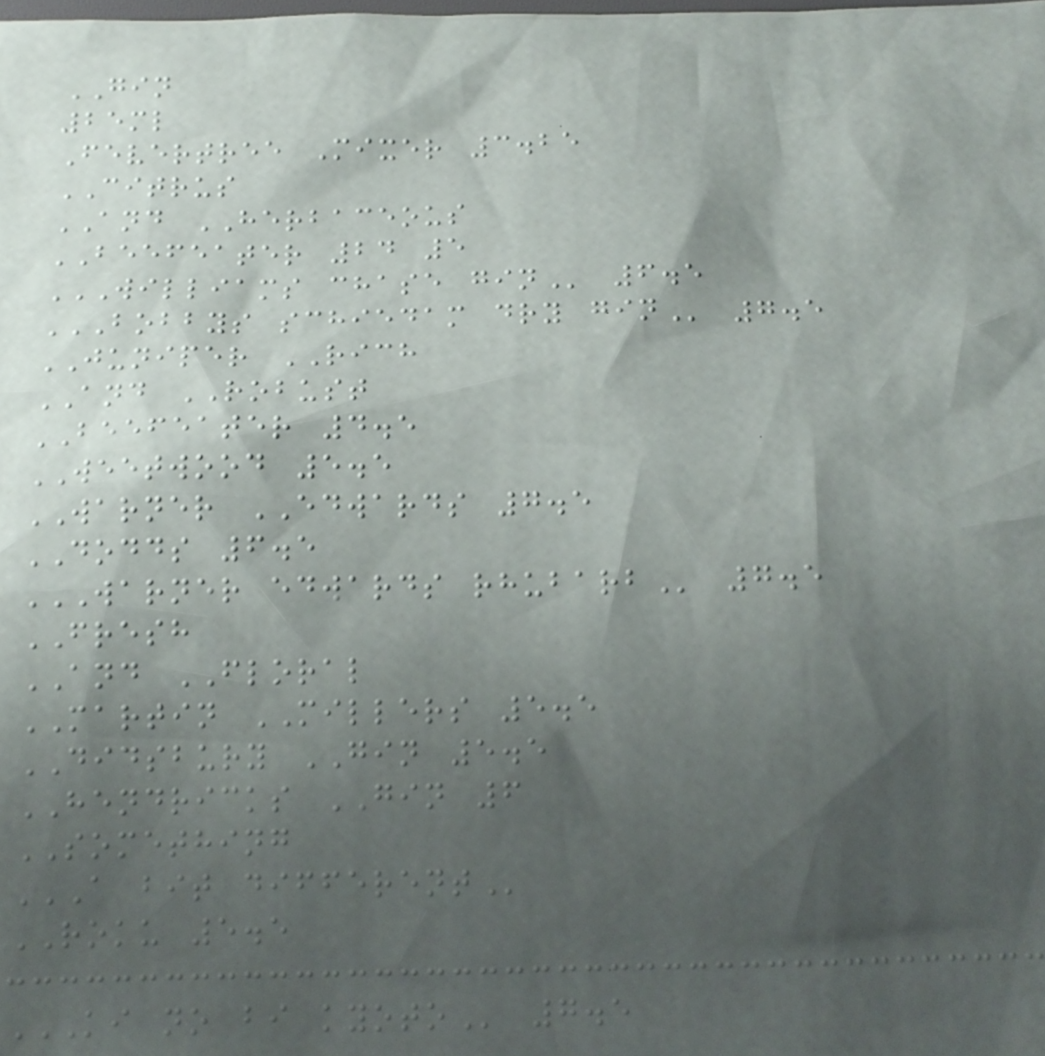GIN
25ml
Fevertree Mixer 3.25
CITRUS
AND HERBACEOUS
BEEFEATER 24 5
WILLIAMS CHASE GIN 6.5
BOBBYS SCHIEDAM DRY GIN 7.5
JUNIPER RICH
AND ROBUST
BEEFEATER 4.5
WEETWOOD 5.5
WARNER EDWARDS 7.5
DODDS 6.5
WARNER EDWARDS RHUBARB 7.5
FRESH
AND FLORAL
MARTIN MILLERS 5.5
DIDSBURY GIN 5.5
HENDRICKS GIN 6
SOMETHING
A BIT DIFFERENT
ROKU 5.5
KI NO BI KYOTO 7.5
